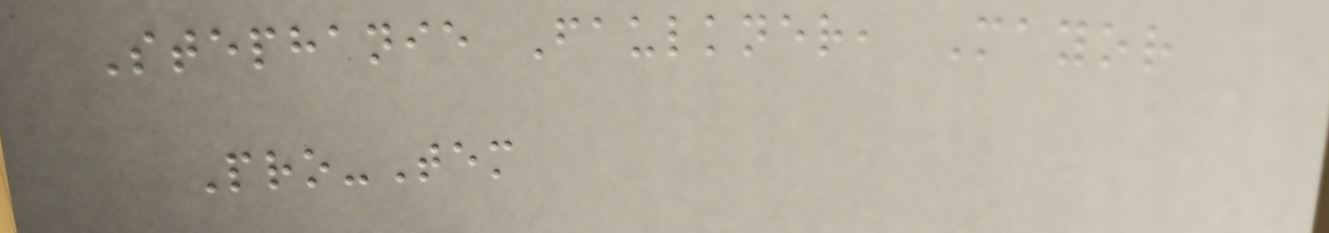Stephanie Faulkner, Mayor
Pro-Tem
